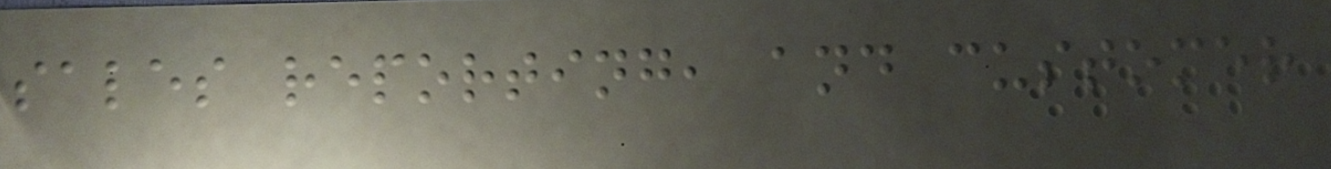sales reporting, and customer
